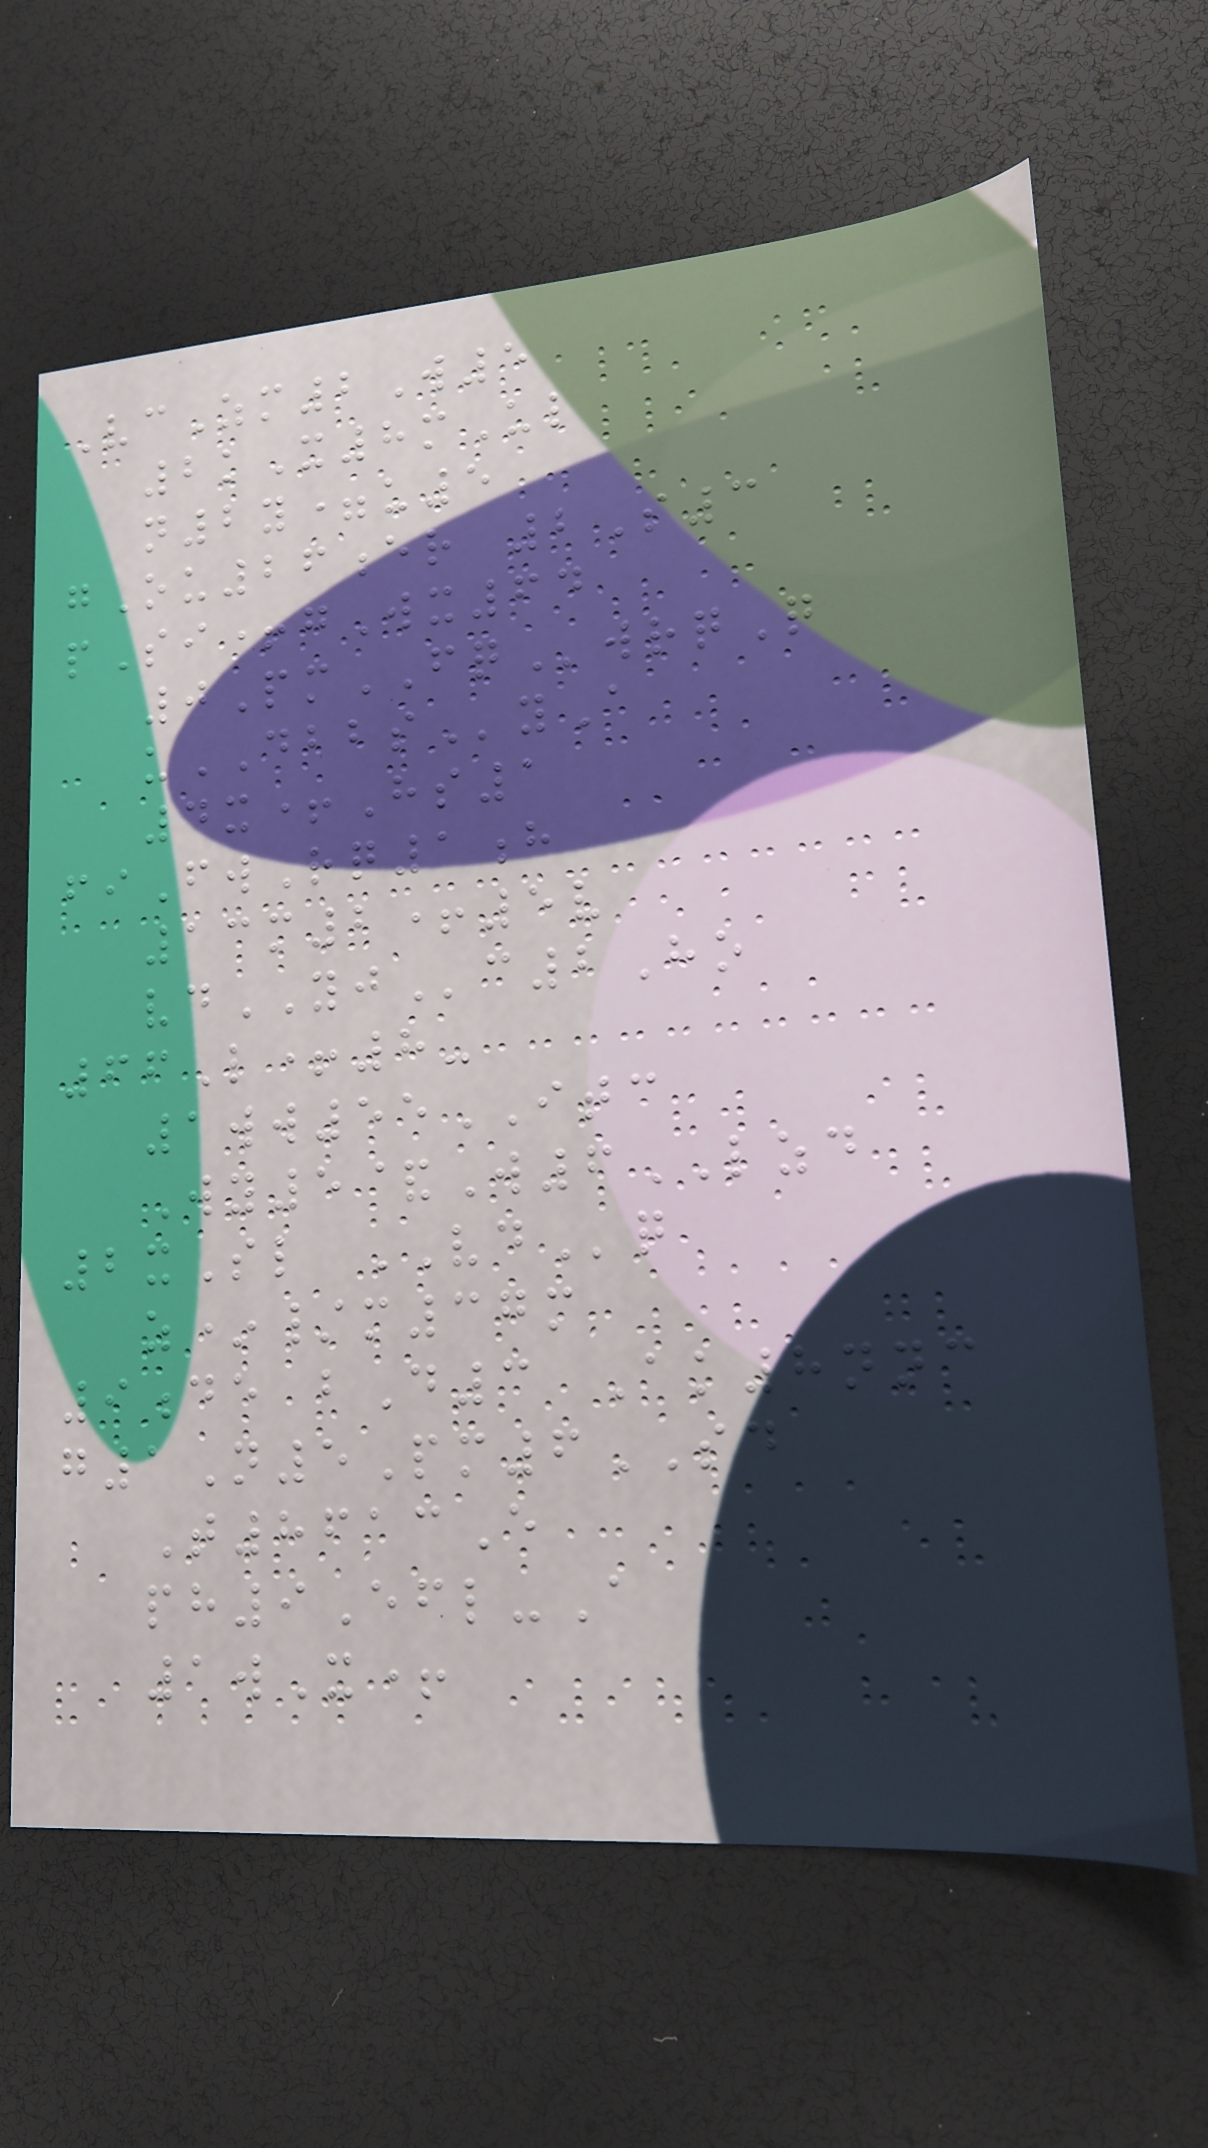VcZm2W5
2kX8mUl
n2y=u5
gOu26er 2S3
pSi+gWx64
0PmFQwrqQ
uDBBSyA
4x+Hs1
fiFwRq1h
13m2+5v
vdYJc2Ho
66L+8-
1ww55ITC
Wy5&W6LZD
2xSl VDq
z*/m37m
9de bD3 Ak8nnc
g1N5Pm6SD
T8613E
ph9Efl-A
1wX+
